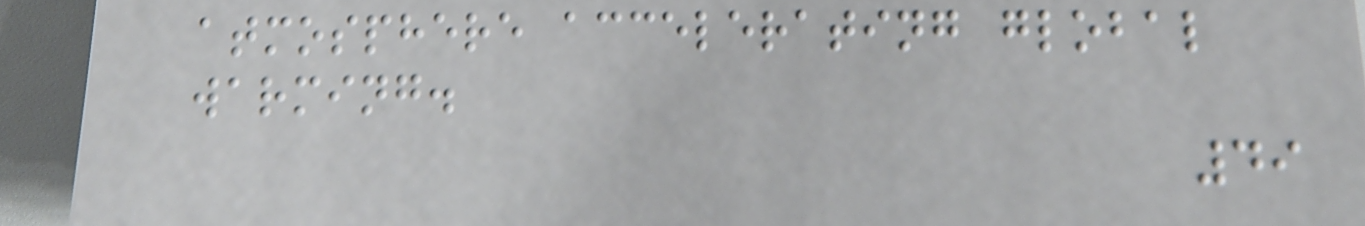atmosphere accelerating global
warming.
49
